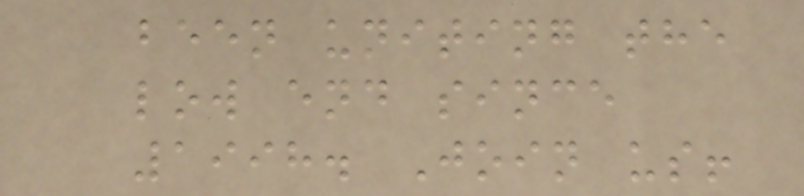been uniting the
low end since
1998. Join us!
